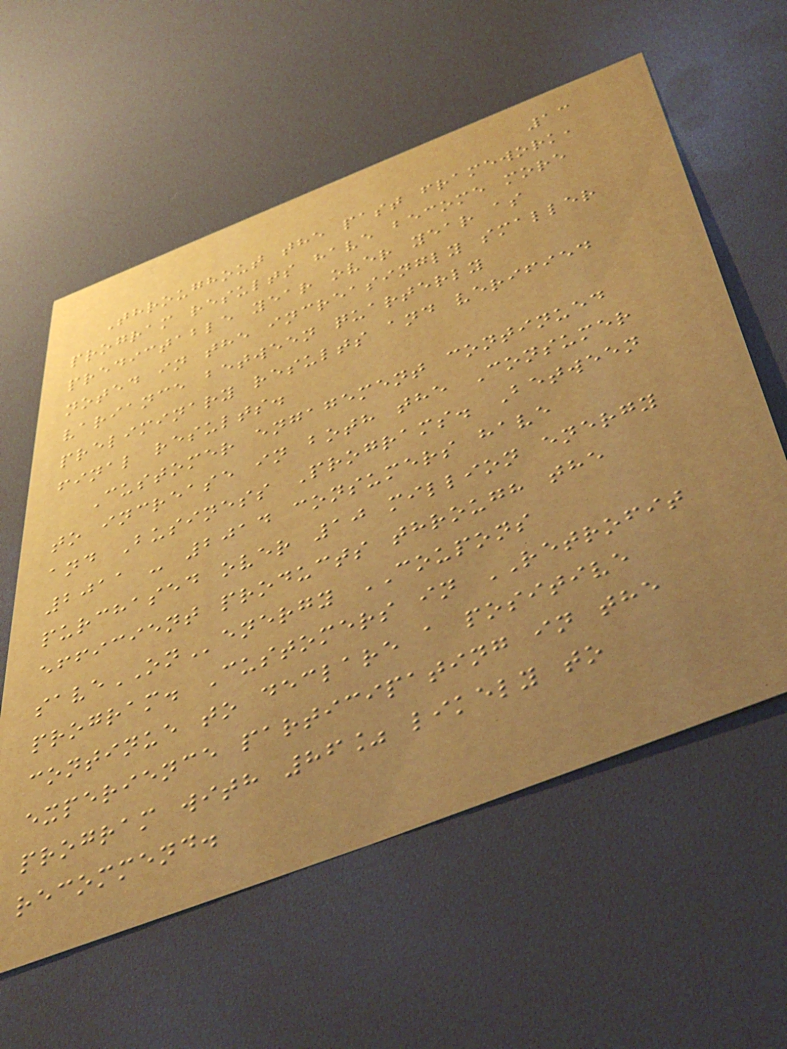13
Throughout the past framework,
program results have become more
predictable year over year as
noted in the increasingly smaller
variance between quarterly
preliminary results and verified
final results.
Customer engagement continued
to increase in both the Consumer
and Business Programs. Between
2011 - 2014 consumers have
purchased over 10 million energy
efficient products through the
saveONenergy COUPONS
program. Customers in RETROFIT
continue to declare a positive
experience participating in the
program with 86% likely to
recommend.
